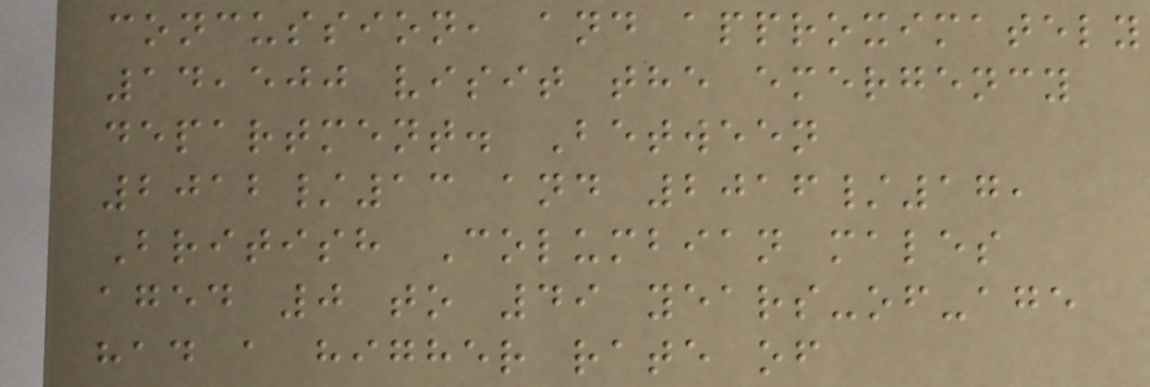concussion, and approximately
14,500 visit the emergency
department. Between
2012/13 and 2016/17,
British Columbian males
aged 0 to 49 years-of-age
had a higher rate of
